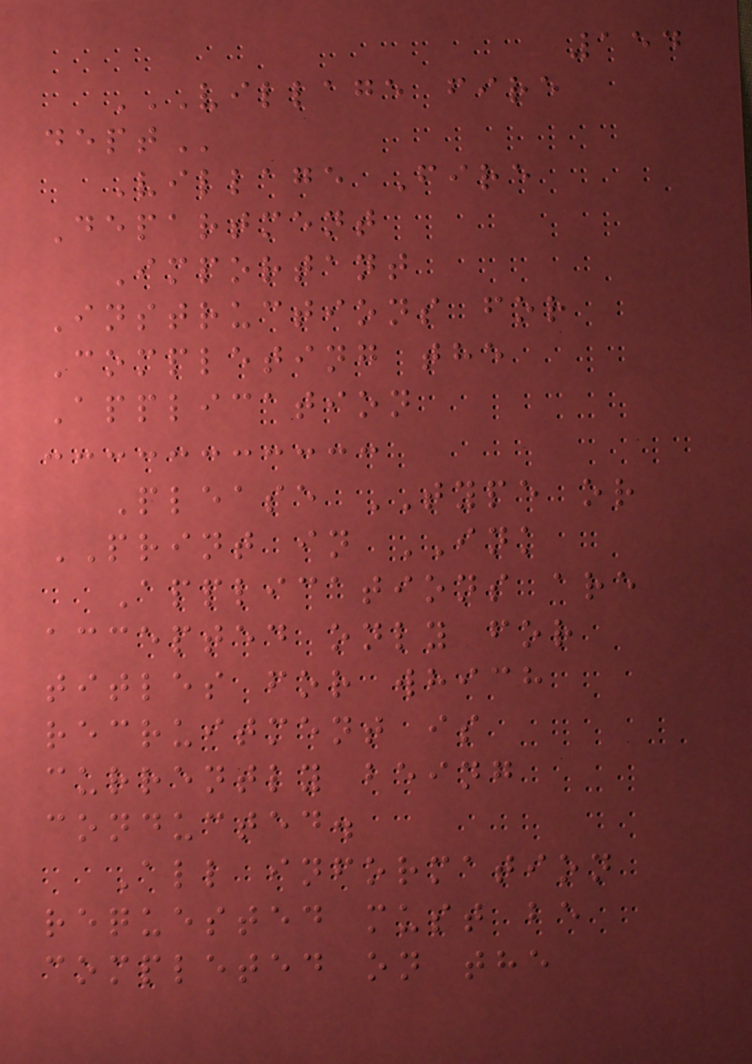154
VILLAGE FIRE
DEPT
Village Fire
Department
Important
Instructions for
Completing the
Application
Please TYPE or
PRINT in INK
Applications are
accepted only for
titles for which
recruitment is
currently being
conducted.
All information
requested must be
completed on the
